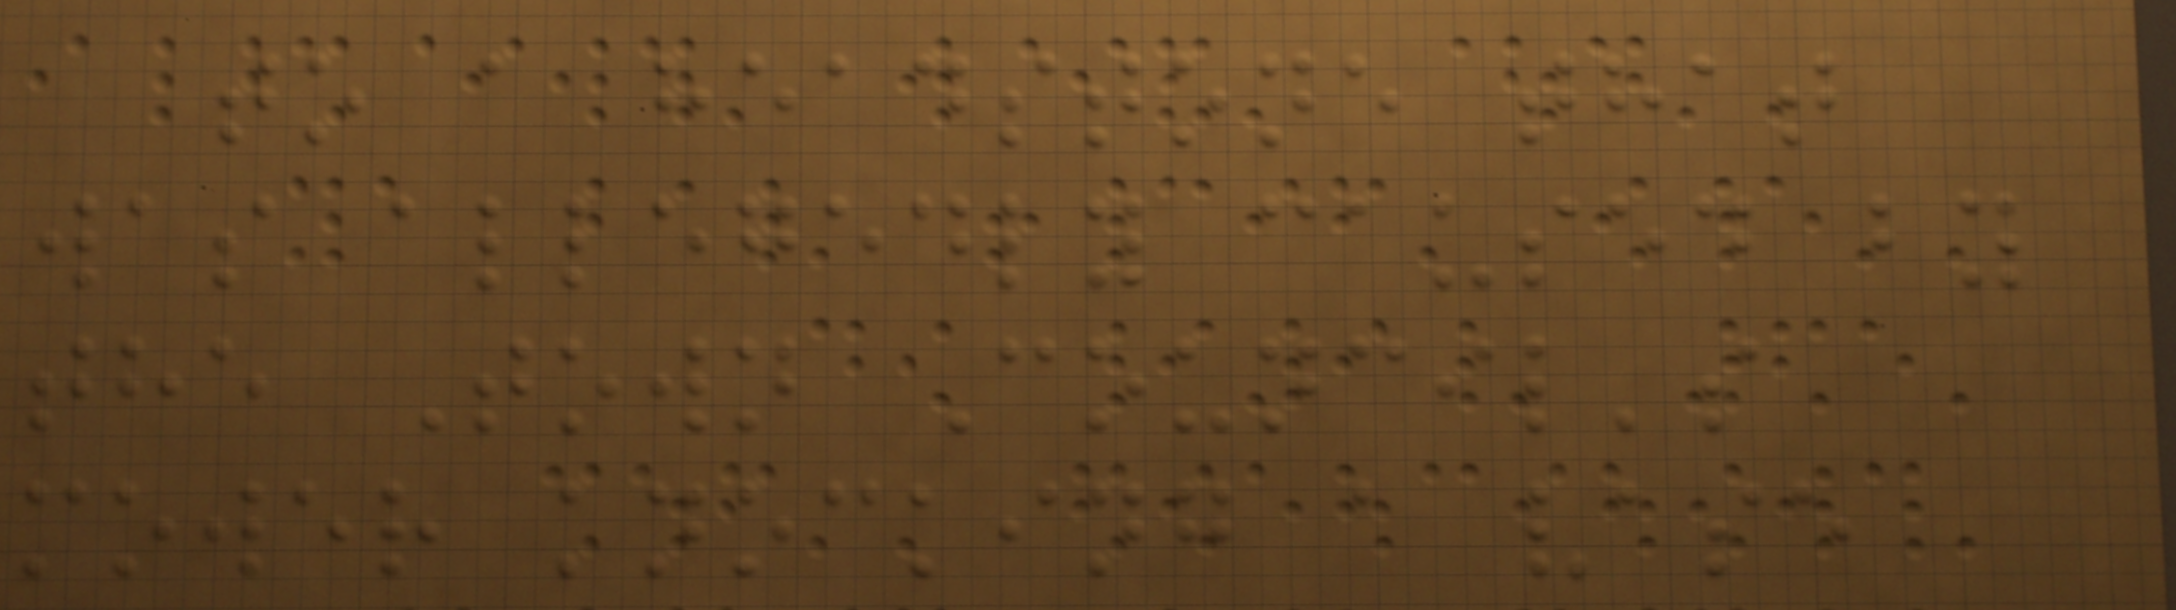to a headstone that
was allegedly caused by
the Town Council's
mower knocking a vase
